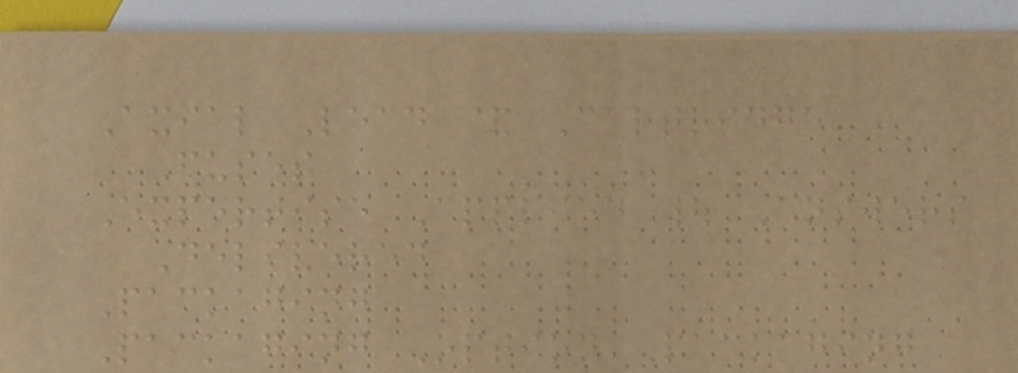Axial Lead & Cartridge
Fuses
Expertise Applied | Answers
Delivered
Packaging
Packaging Option Packaging
